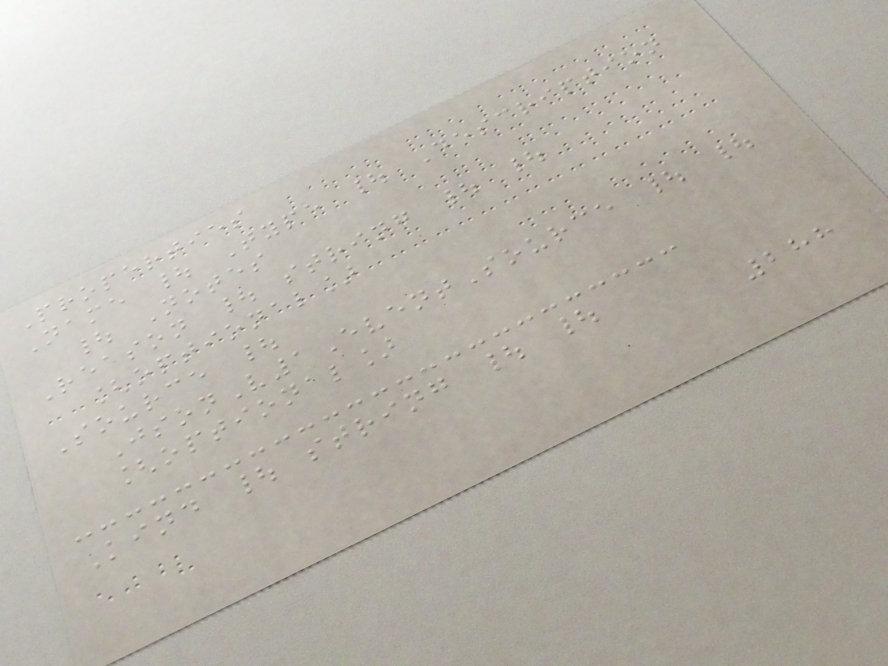Properties
Name | Type | Description
| Notes
Reason | string | |
[optional]
Source |
JsonV1EventSource | |
[optional]
Kind | string | |
288
